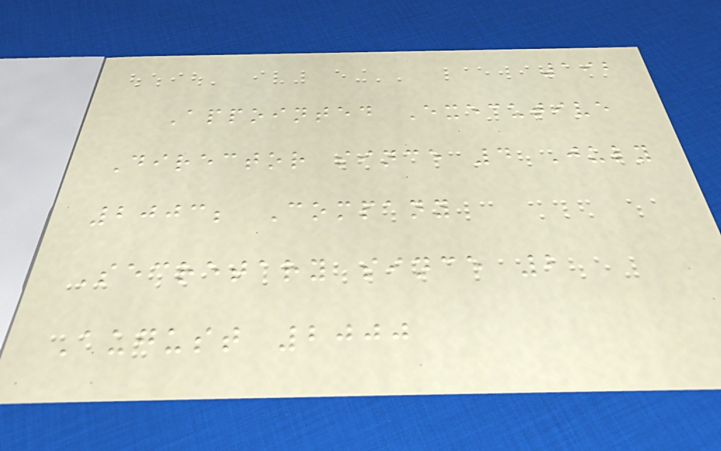192
Appointed Executive
Director since 4 July
2003; Company
Secretary since 2
August 2000
